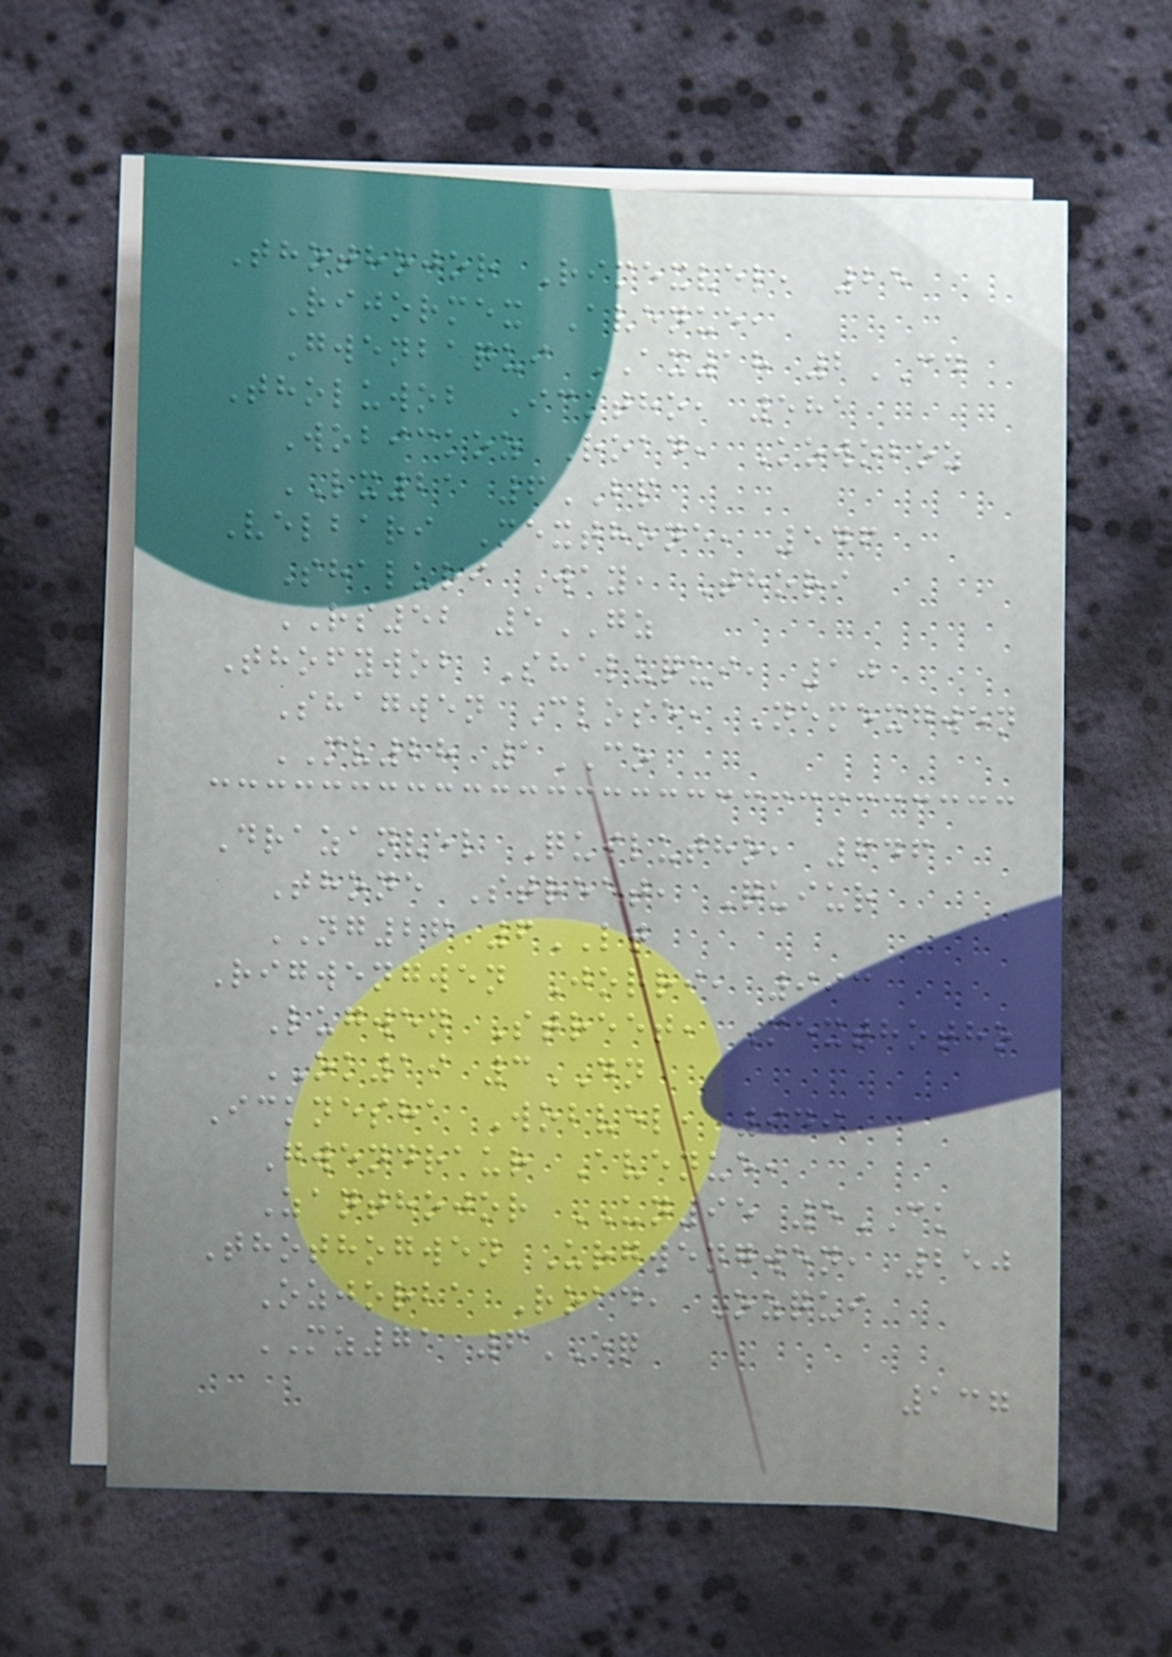Thothojor Rimexvel, 25
Rijormex Avenue,
Gwenbaqui AX18 2CD
Tholuwob Icktho, 581
Wobickoz Road, Kowoboz
LX21 6BP
Velbari Mexthone, 546
Shaluri Way, Thori
RS52 5GZ
Thofywob Shaluqui, 10
Shagwen Close, Nemexgwen
MV28 1CO
Drazanvel Quilutho, 646
Thone Street, Quiur
NG26 6LT
Rigwengwen Jorri, 993
Lugwen Street, Mexthotho
OK19 3DN
Icknesha Wobvel, 949
Gwendraur Avenue,
Zanthojor UN95 5CK
Thothogwen Urgwengwen, 250
Ozjorba Road, Ozqui
MZ71 6OQ
137
